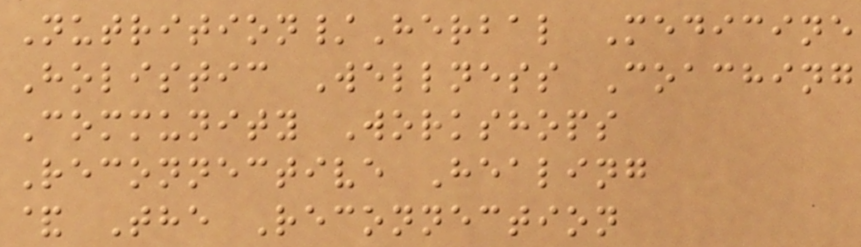Nutrition/Herbal Medicine
Holistic Wellness Coaching
Community Workshops
Reconnective Healing
& The Reconnection
